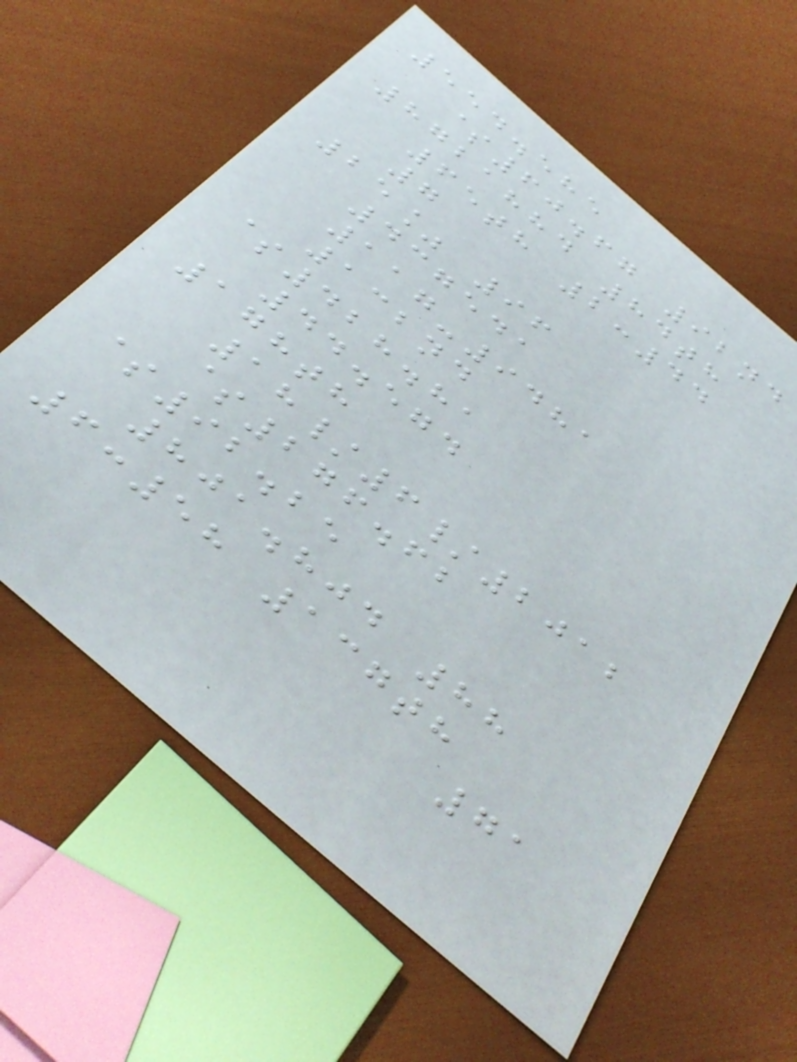554.585
$60.67 92nd
8721884 84th
65th 2:44
7
25% 96
437541
117-9481
132nd
$428.81
44.574
178th
18/6/2012
$276.62
$92.25
801.804 88
6:58 137th
71
